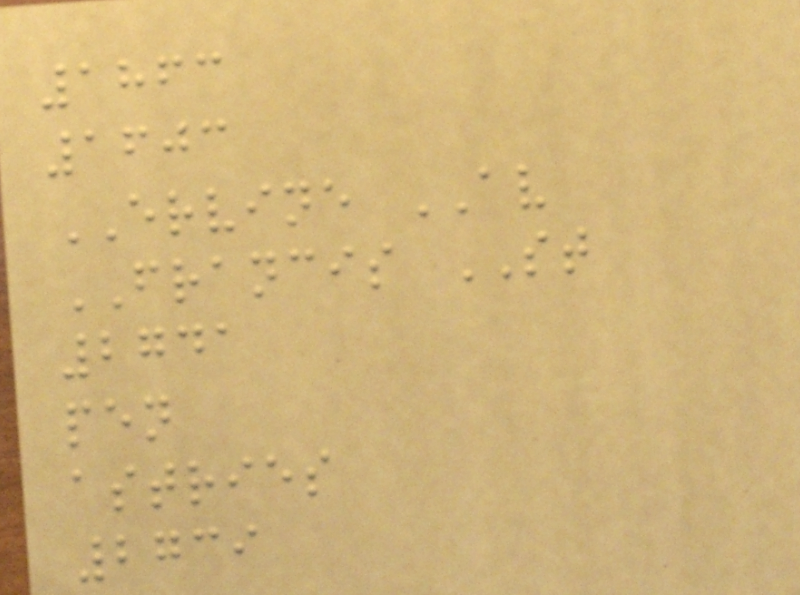1863
1603
ERVINE AV
FRANCIS ST
2741
pen
astries
2739
